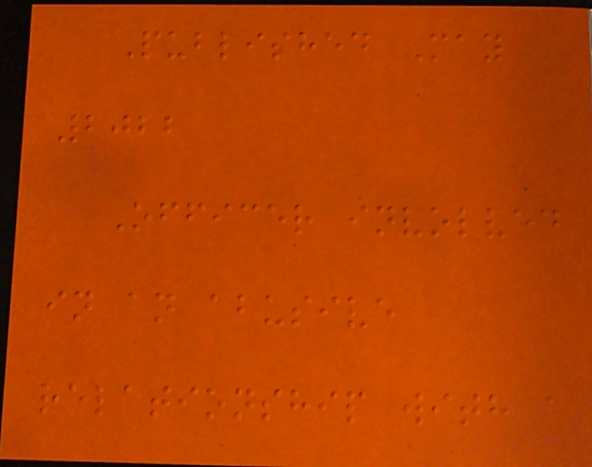Published May
2022
Officer involved
in an abusive
relationship with a
